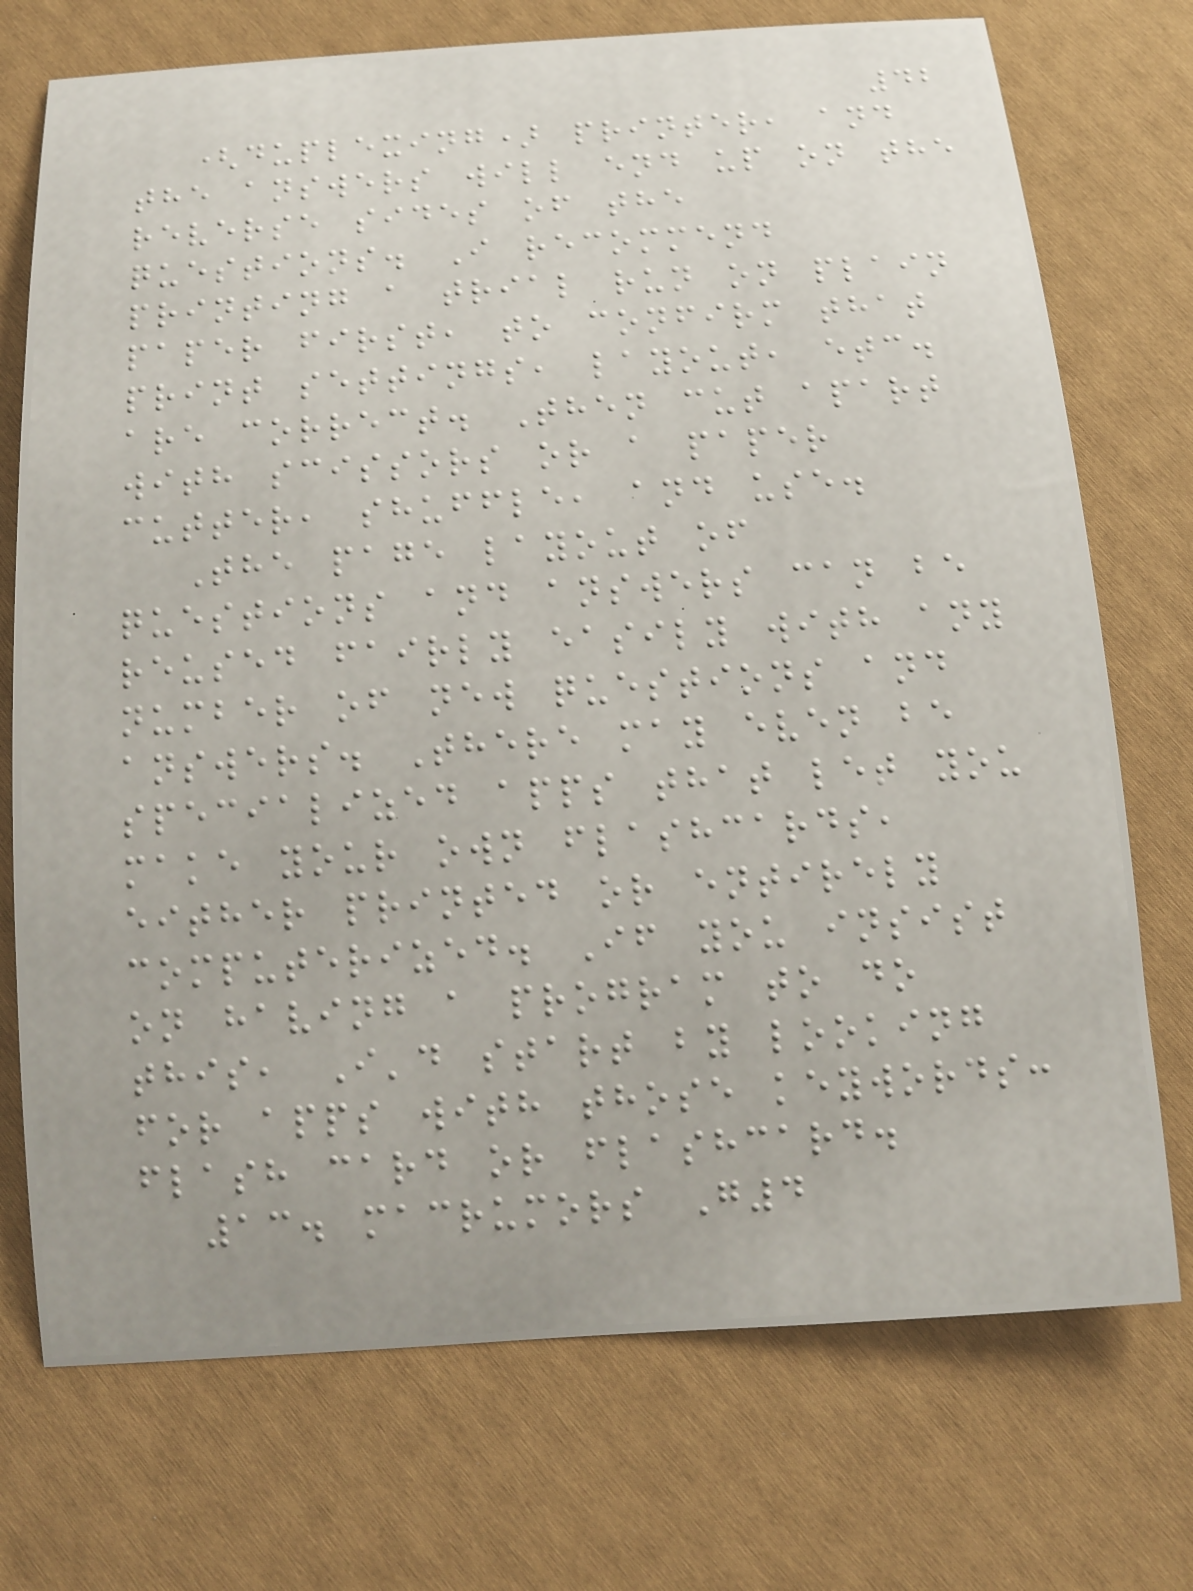42
(duplexing) printer, and
the answers will end up on the
reverse sides of the
questions. I recommend
printing a trial run on plain
paper first, to confirm that
print settings, layout, etc.
are correct. Then cut apart
with scissors or a paper
cutter, shuffle, and use.
The page layout of
questions and answers can be
reused fairly easily with any
number of new questions and
answers. There may even be
specialized apps that let you
make your own flashcards,
either printed or entirely
computerized. If you insist
on having a program to do
this, I'd start by looking
for apps with those keywords:
flash card or flashcard.
13. macrumors G4
